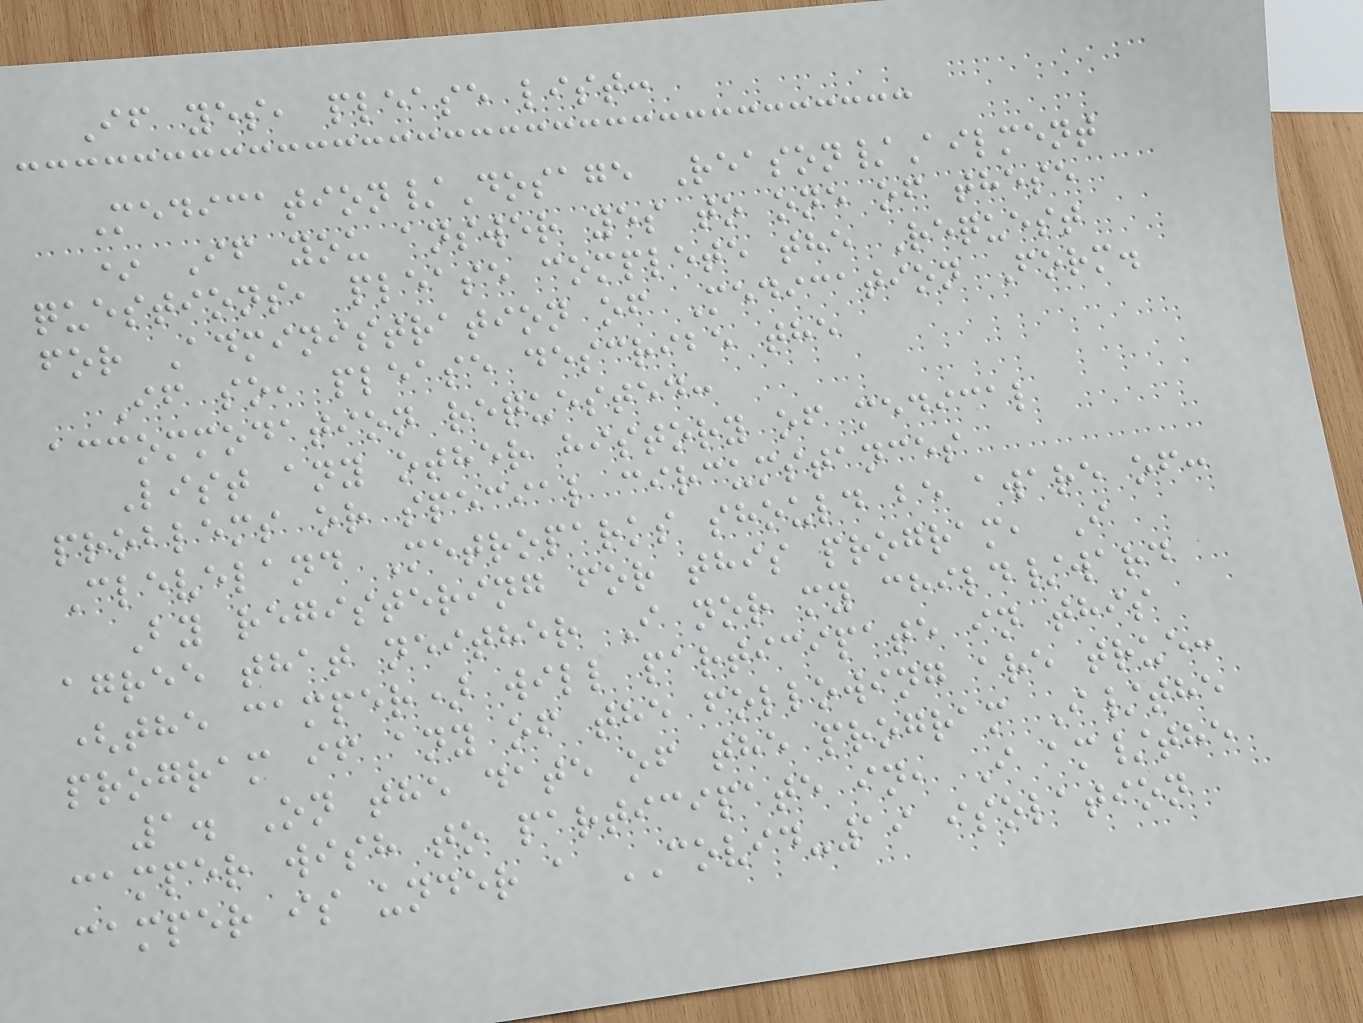If yes, please list:
Medication/Dosage Reason/Ailment
* If you answer yes to one of these
questions, please complete the Request
for Administration of Medication Form.
If so, please describe the
accommodation requested:
List any other history of medical
problems or special circumstances
Cleveland Metroparks should be aware of:
By registering for this program, I
agree that neither I nor my child/ward
(the camper) will participate in this
program if any of the following are true:
1. On the date of the program I/the
camper wish to participate in, I am/the
camper is under a COVID-19 isolation
